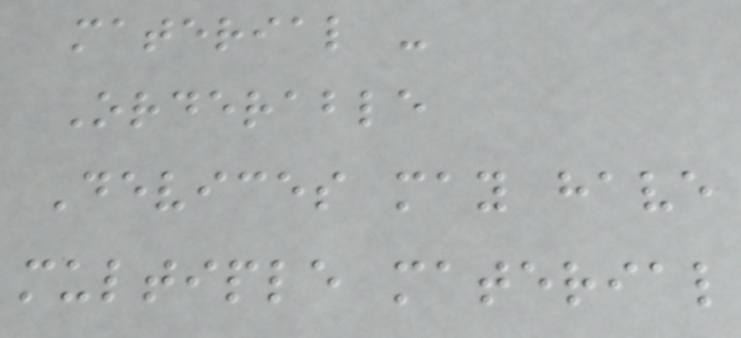material -
Orderable
Devices may have
multiple material
